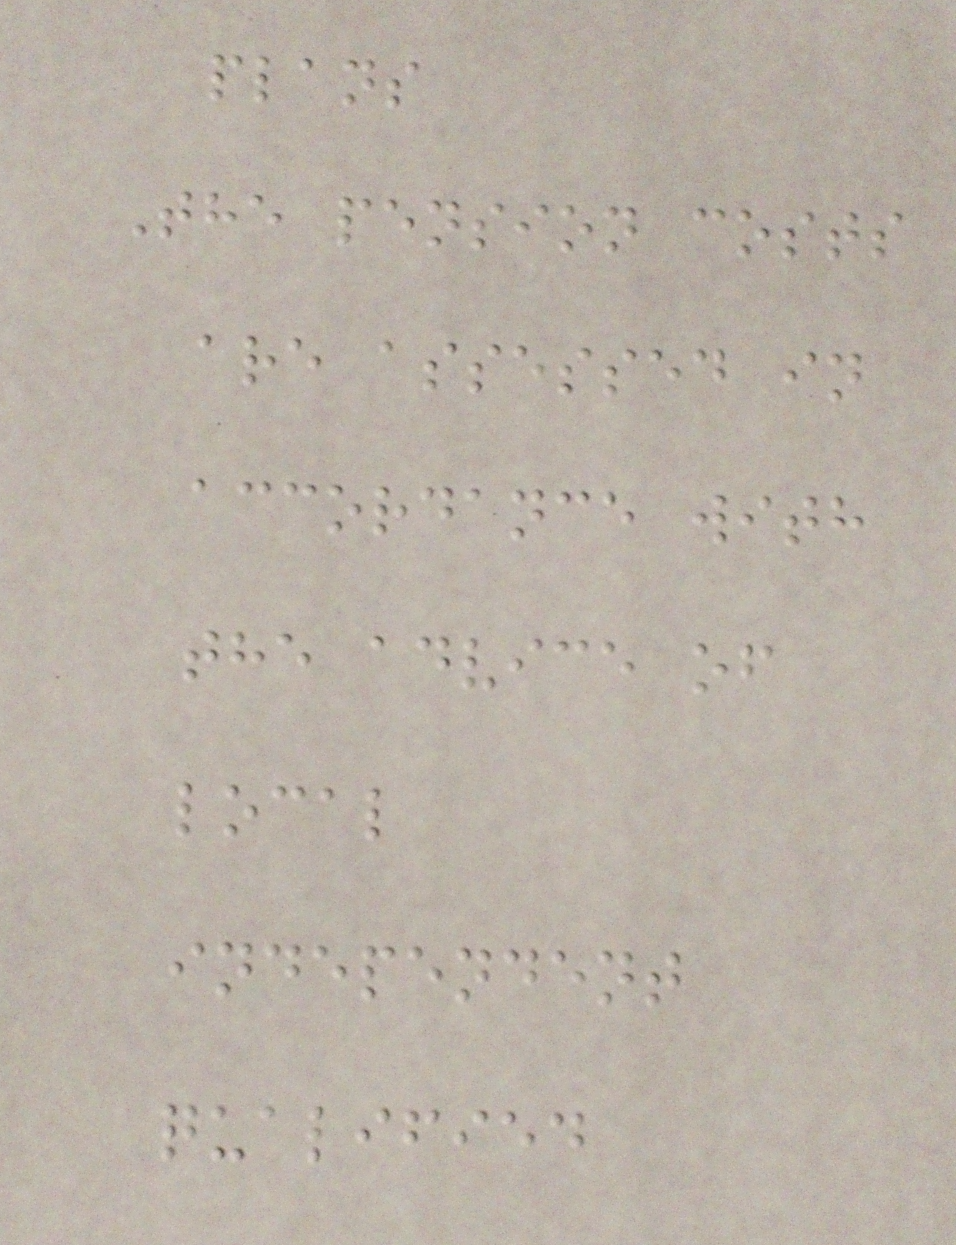plans
The pension costs
are assessed in
accordance with
the advice of
local
independent
qualified
